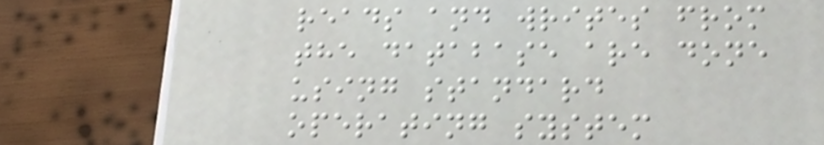reads and writes from
the database are done
using standard
operating system
